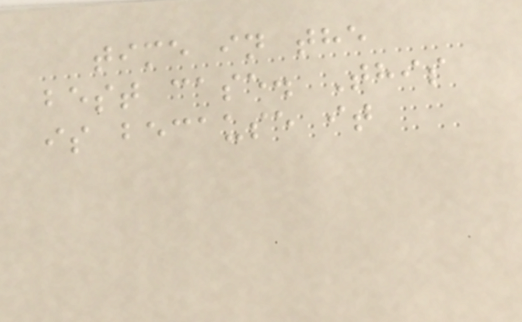time in the
best case. This
is because it
